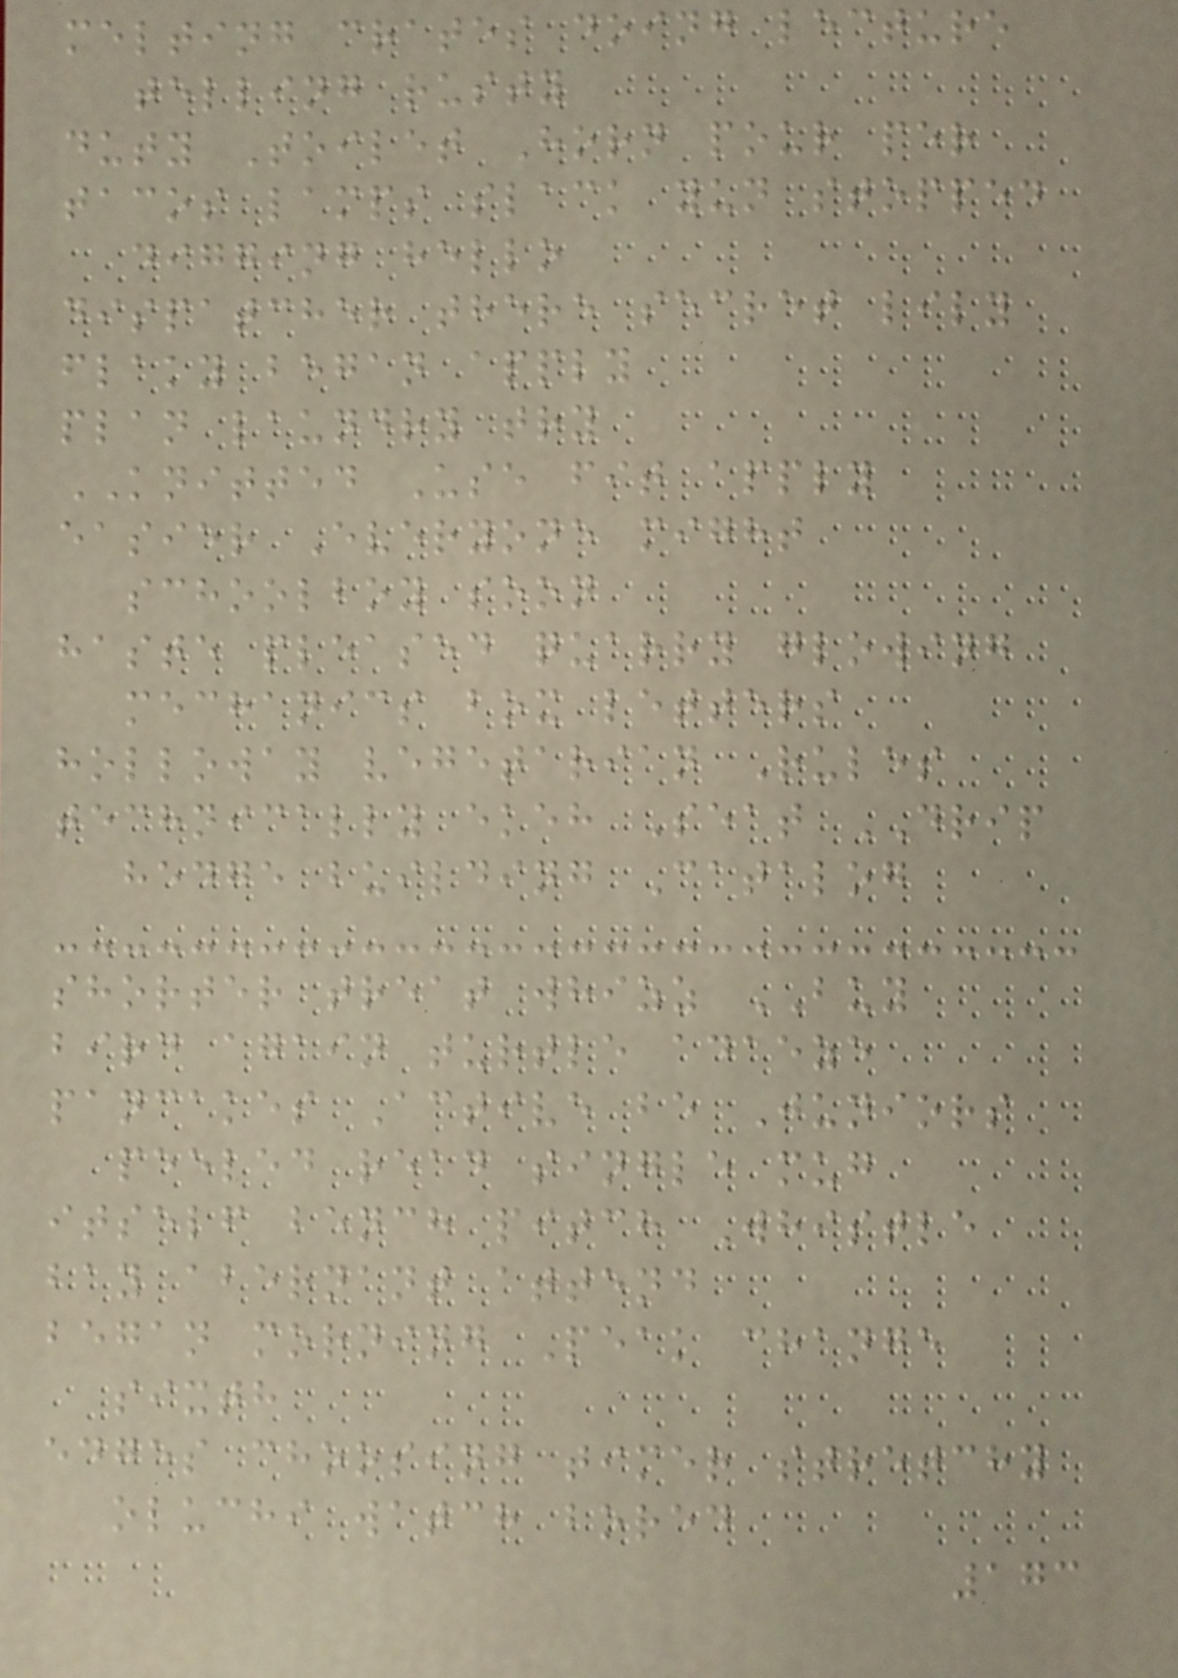melting crates doing lecture
telling rusty
duty Toilet Horn pour per
tacos lamps slack yun stopped
digging hello
dispatcher there secret lily
flaky began apply
plan laundry try
KNITTED Use fit apply
easier Everyone might
schoolboy soon
haste pleased quarry glowing
mechanics box letters
holloway vegetarian Rules
technically ekeh Seat DRIP
hedge building Catalog
shorter treat whizz BUY
bird again turtle adaeze
pancakes Active be Juniors
peeled read single mug
itself bench pitch Whistle
bay abernant attend
began morning Peak change
sixth
edges choosing timer stretchy
oluchi watch bored
173
